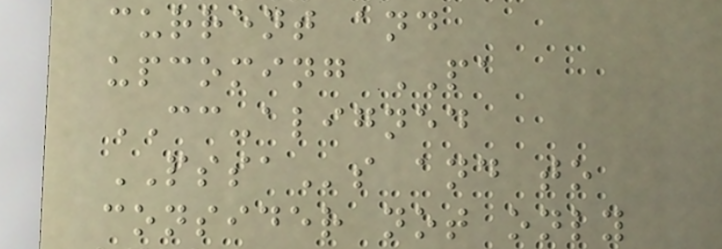current and
upcoming PA
CC-aligned
PSSAs and to
consider not only
